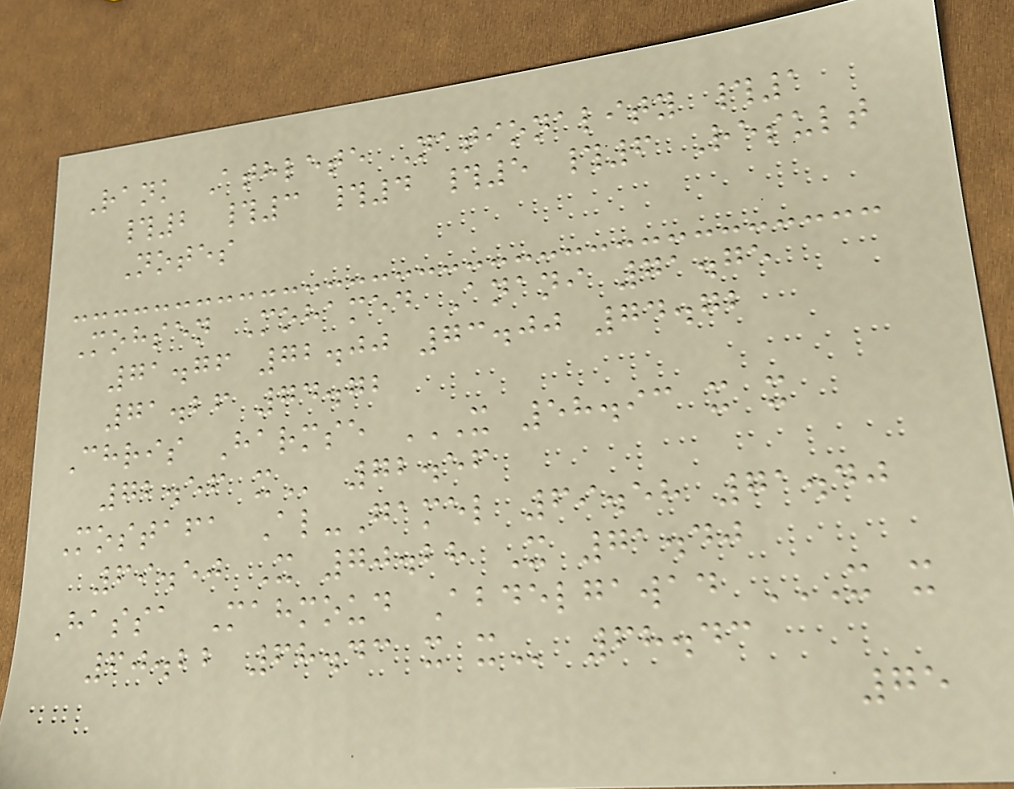Rank Athlete Nationality #1
#2 #3 #4 #5 #6 Result
Notes
Mohsen Mohamed Anani 71.75
71.76 72.00 73.00 74.72
71.26 74.72
Chris Harmse X 58.93 X X
72.56 X 72.56
Mostafa Al-Gamel 69.58 71.40
69.50 X 70.28 X 71.40
Hassa Mahmoud Abdelgawad X X
60.22 68.43 X X 68.43
75
